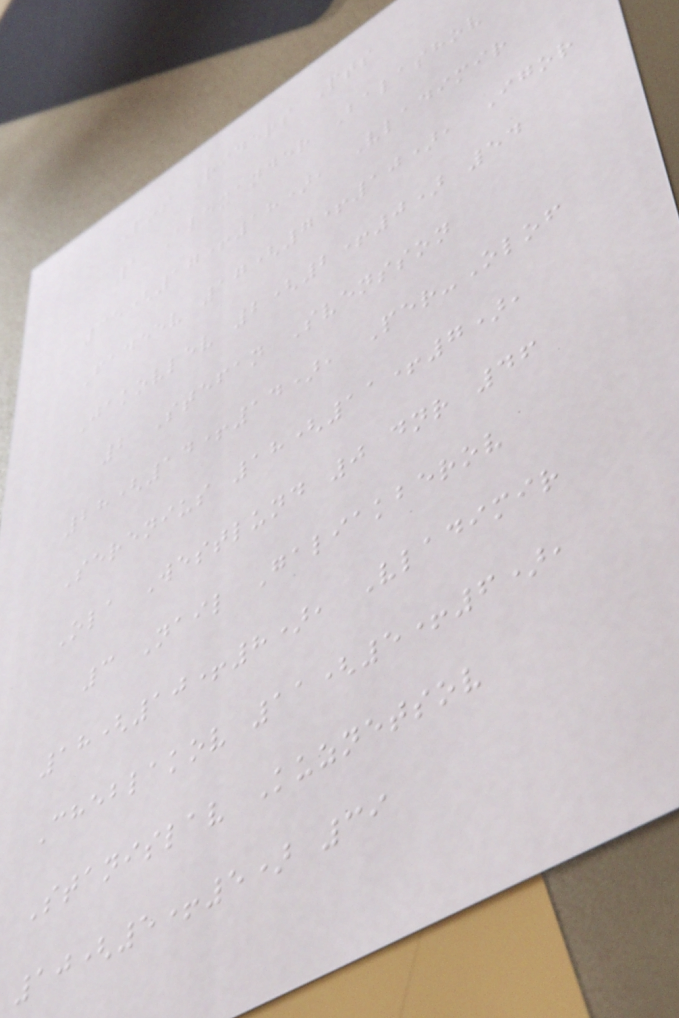Pos Riders Pts
1 Alexander Balashov
35(17+18), Vladimir
Fadeev 17(7+10), Igor
Jakovlev 2(2+0) 54
2 Stefan Svensson
28(14+14), Per-Olof
Serenius 18(11+7),
Ola Westlund 0 dnr 46
3 Nail Galiakberov
18(10+8), Vladimir
Cheblakov 11(5+6),
Stanislav Kuznetsov
10(5+5) 39
